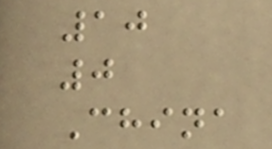10
0
China
